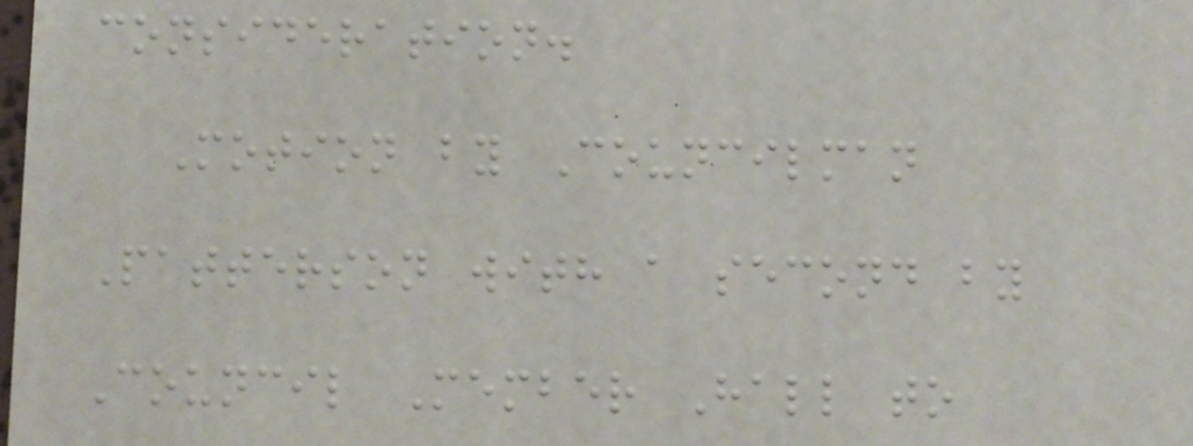consideration.
Motion by Councilman
Patterson with a second by
Council Member Hall to
